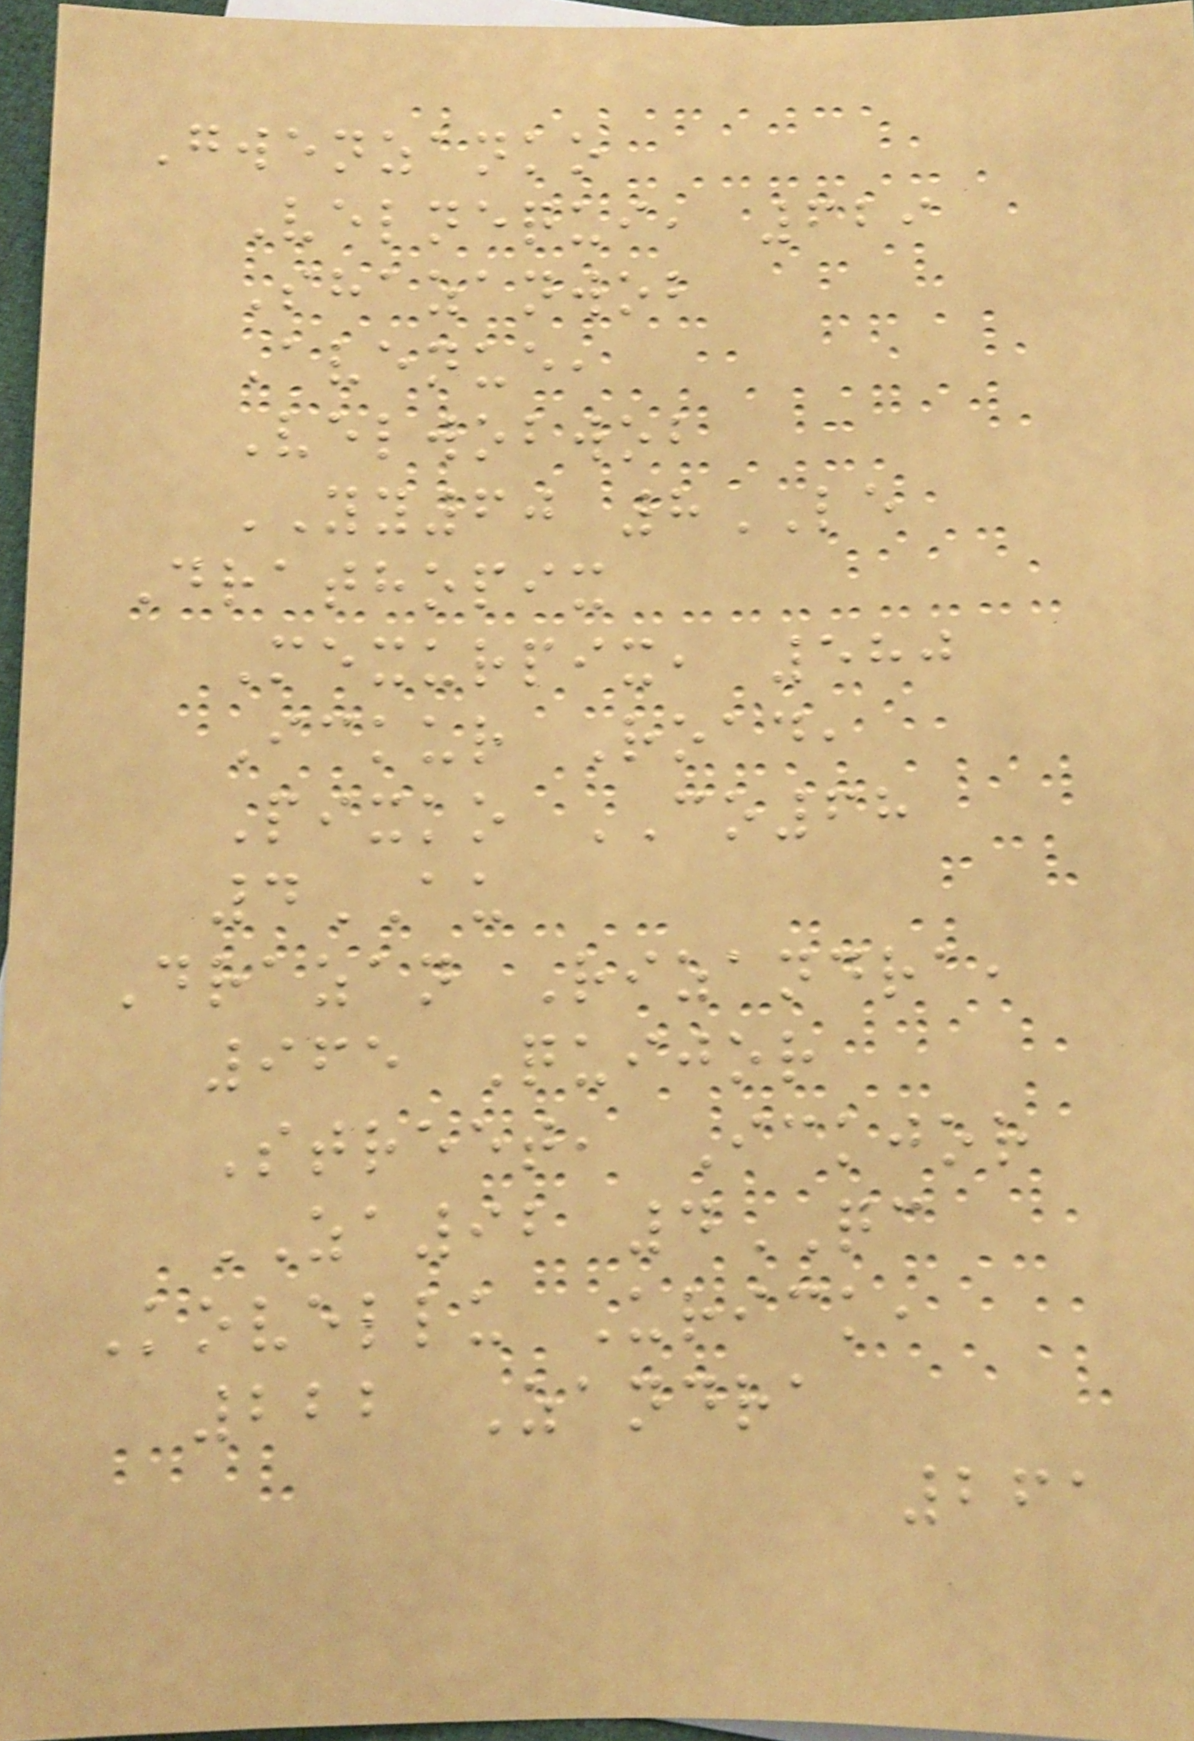Gwenzanko
Velnequi, 629
Shazanwob
Avenue,
Velwobwob
YY60 8LE
Drathopix
Mexurpix, 580
Ickur Road,
Pixko CO68
4AU
Drazan Rizandra,
965 Quijor
Street, Ickjor
ZA92 4QC
Kovellu Urick,
222 Zandra
261
